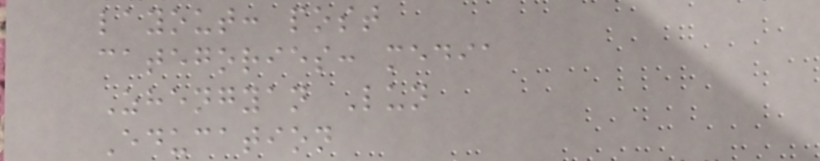layout: post
categories: media
Zhengyan Lun
Education
